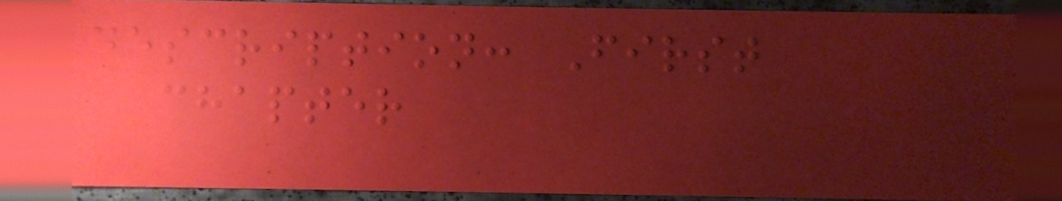description: First
chapter
